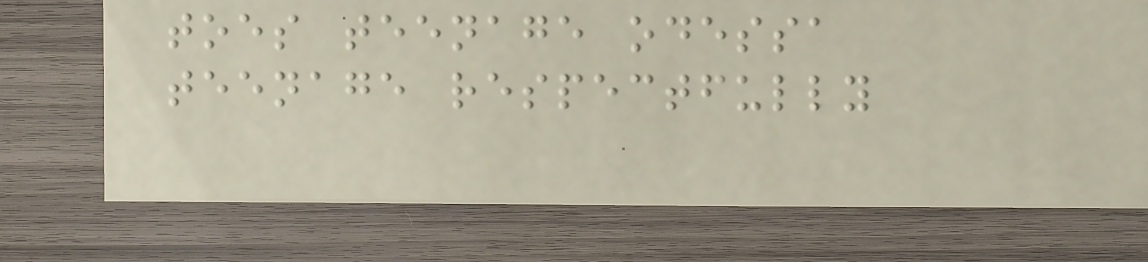toes teenage odessa
teenage respectfully
